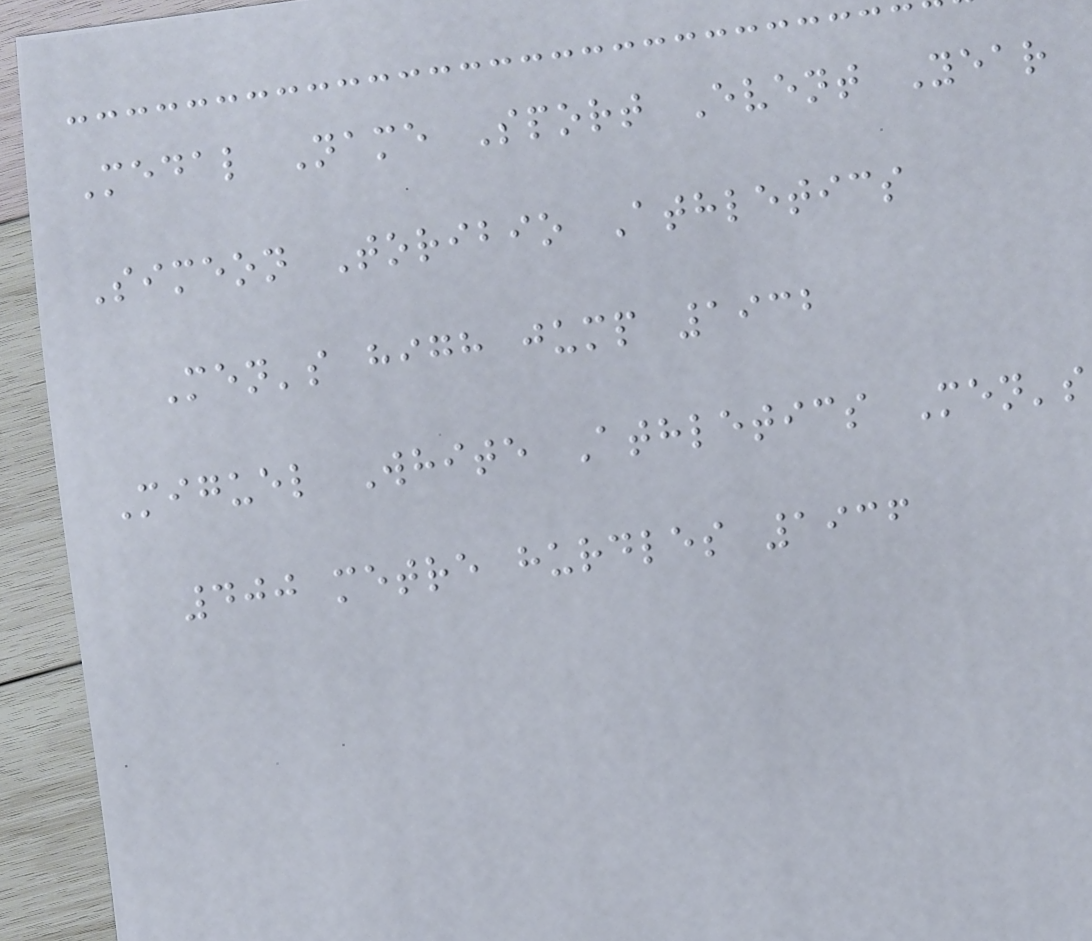Medal Name Sport Event Year
Simeon Toribio Athletics
Men's high jump 1932
Miguel White Athletics Men's
400 metre hurdles 1936
